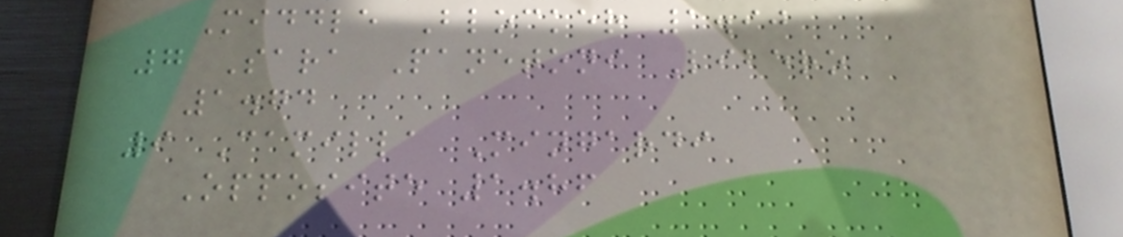Middle Blocker 1.90
7 Sara Panetoni Libero
1.74
9 Camilla Mingardi
Opposite 1.86
